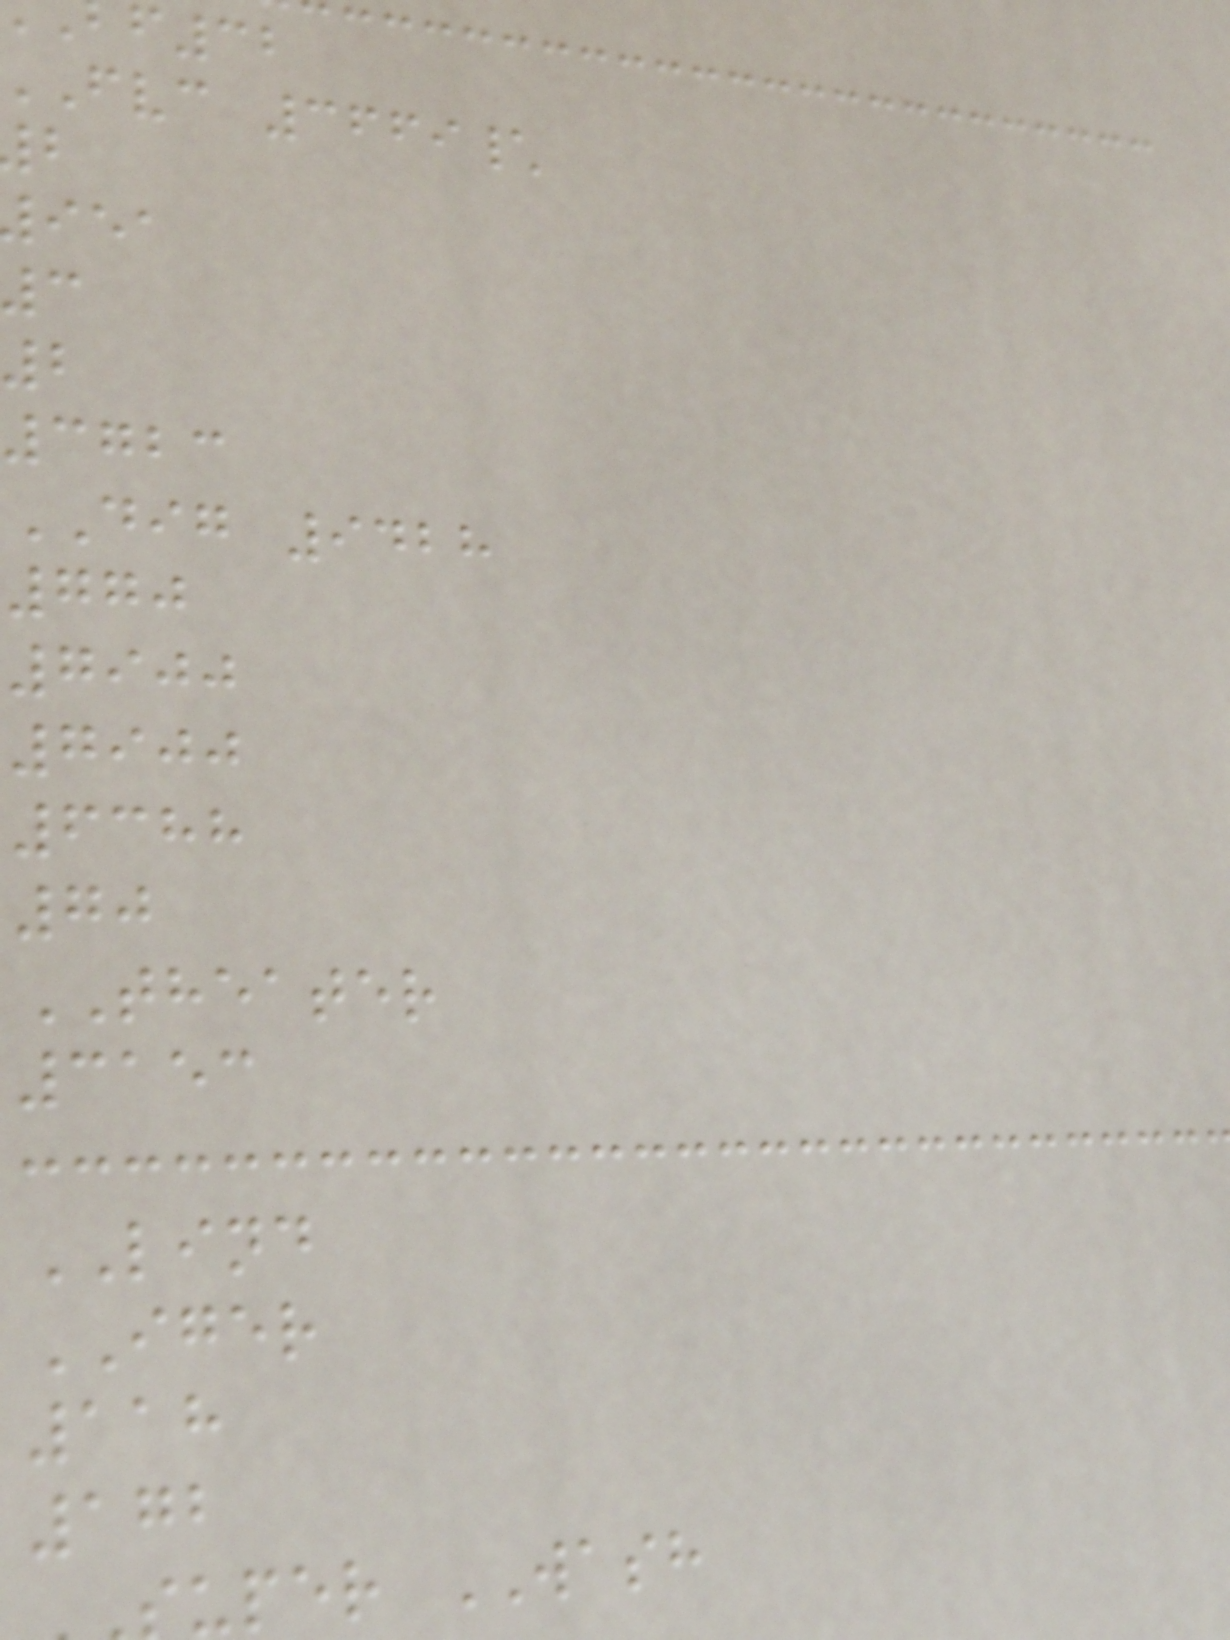f32
fvc 3669\
2
3723
DIG 9428
770
7900
7900
6388
70
THEATER
3153
LIND
IGER
118
172
uper WASH
